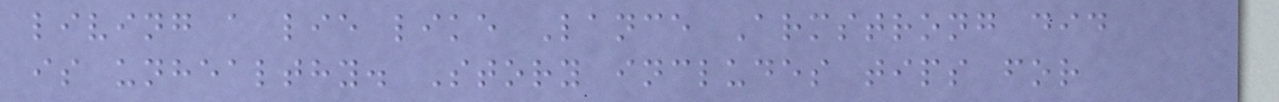living a lie like Lance Armstrong did
is unhealthy. Story includes tips for
